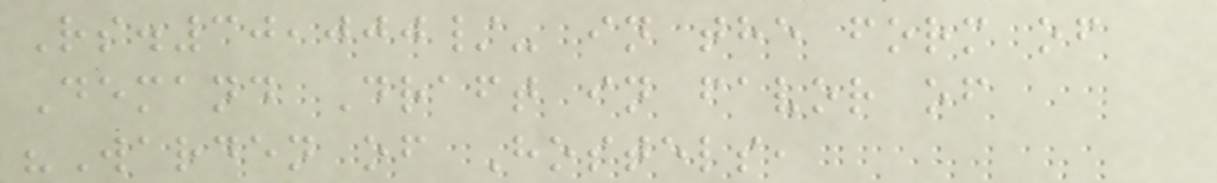Rs.30,000/- in the form of
Demand Draft in favor of
"Warden of Hostels,
